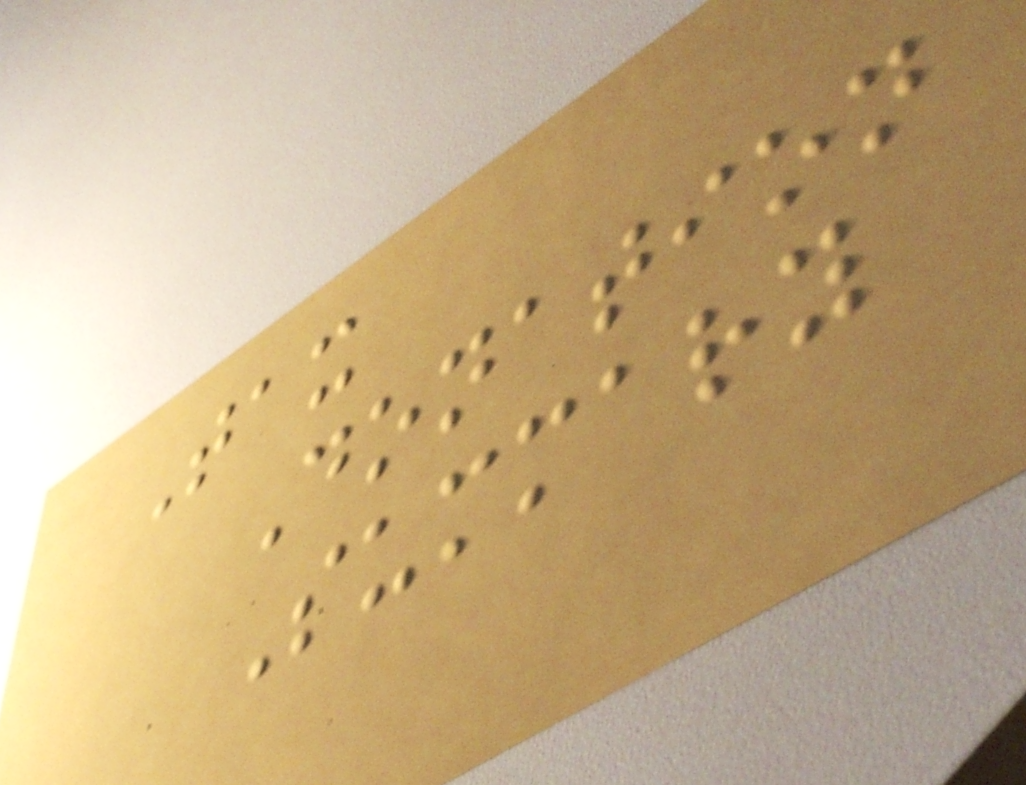Tax
Donation
Summary
